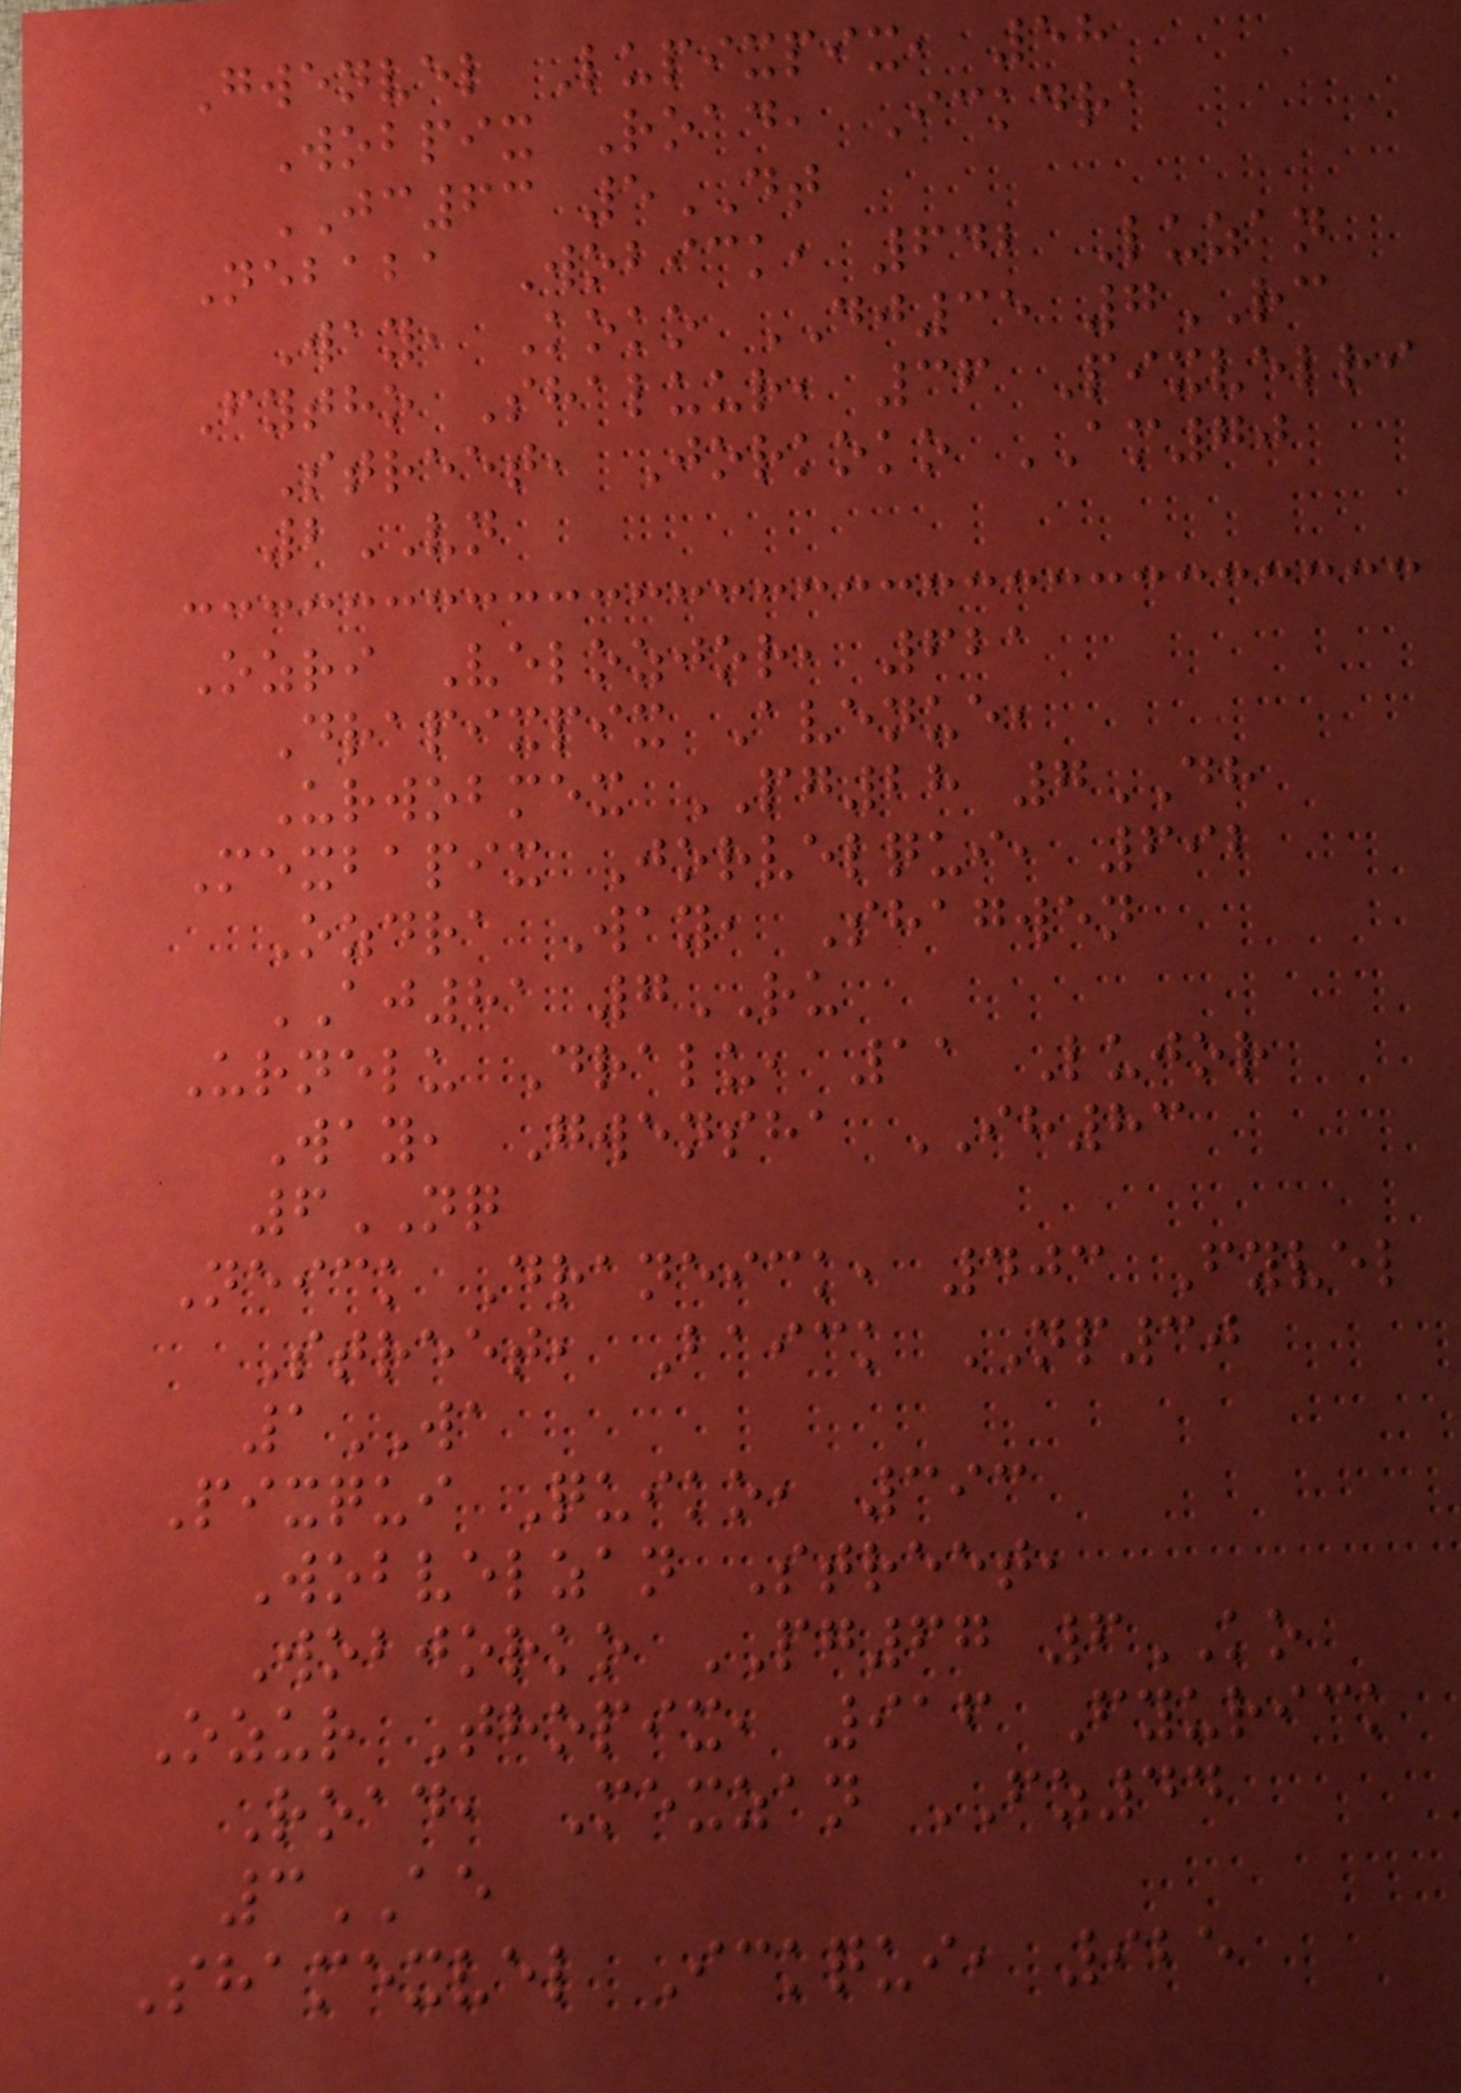Gwenvel Lupixpix, 58
Wobpix Road, Ickdra
JC63 5DT
Nebaba Wobick, 642 Luzan
Way, Koko DJ35 7RC
Fytho Shaluur, 36 Pixvelri
Street, Jorkoko AM70
2VN
Ozri Velozjor, 621
Drapixpix Avenue,
Urwobmex PG28 7DH
Mexbapix Jorvelqui, 692
Ozdra Way, Shagwen
AJ81 7RU
Urnelu Dralu, 11 Lujor
Way, Gwensha IH83
6NQ
Neick Draneick, 403 Fyvel
Street, Baick NP30
1WA
Pixqui Quiko, 393
Wobvelzan Street,
Wobjorko PG67 6KO
Ozur Thopix, 916 Fyurick
Road, Mexzan FZ44
3AE
Shamexvel Ickqui, 925
